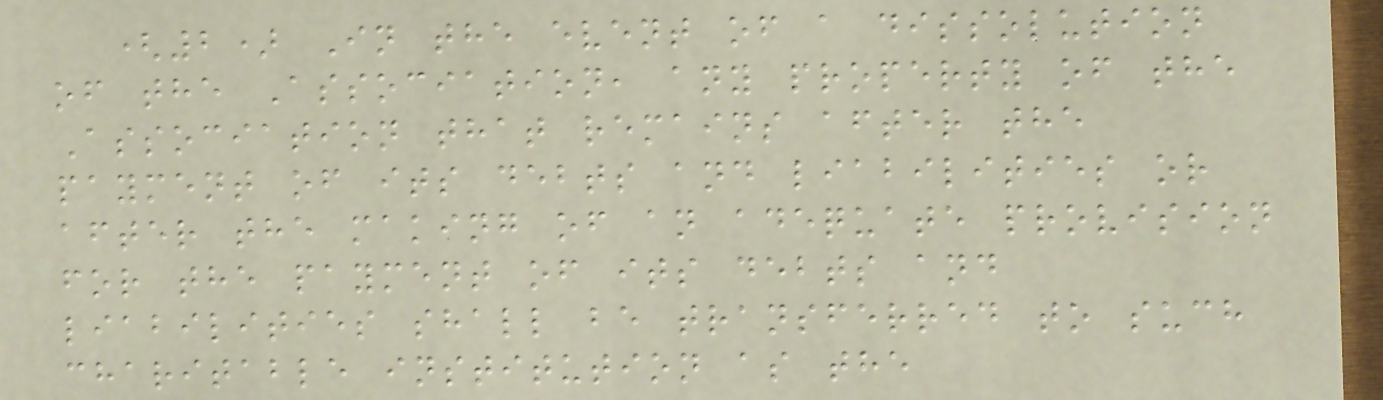(2) In the event of a dissolution
of the Association, any property of the
Association that remains after the
payment of its debts and liabilities or
after the making of an adequate provision
for the payment of its debts and
liabilities shall be transferred to such
charitable institution as the
